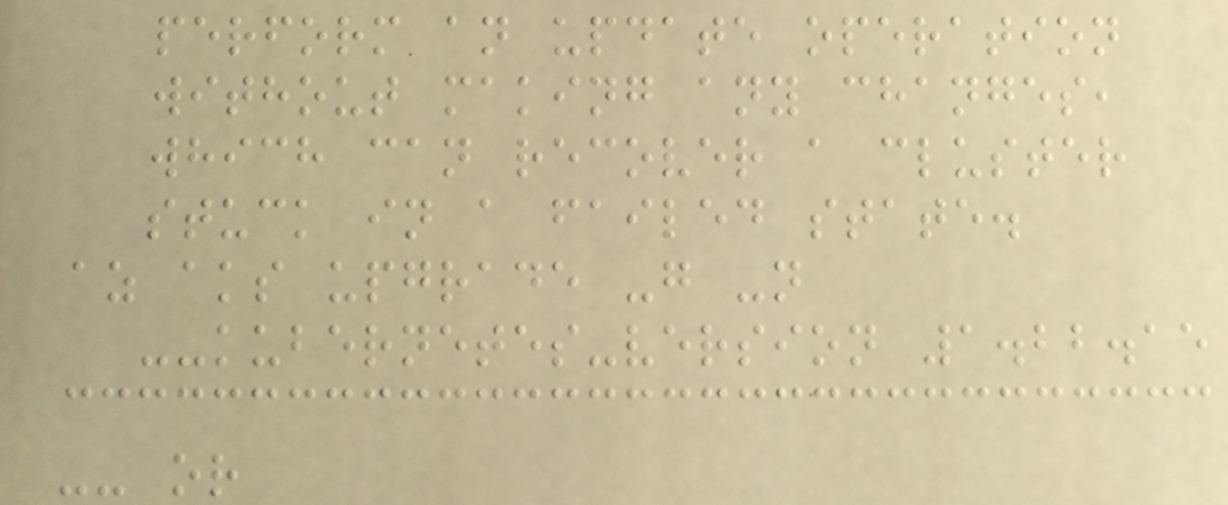perform an update operation
without making any changes,
which can recover a cluster
stuck in a failed state.
az aks upgrade -g -n
--kubernetes-version 1.22.15
-- or
